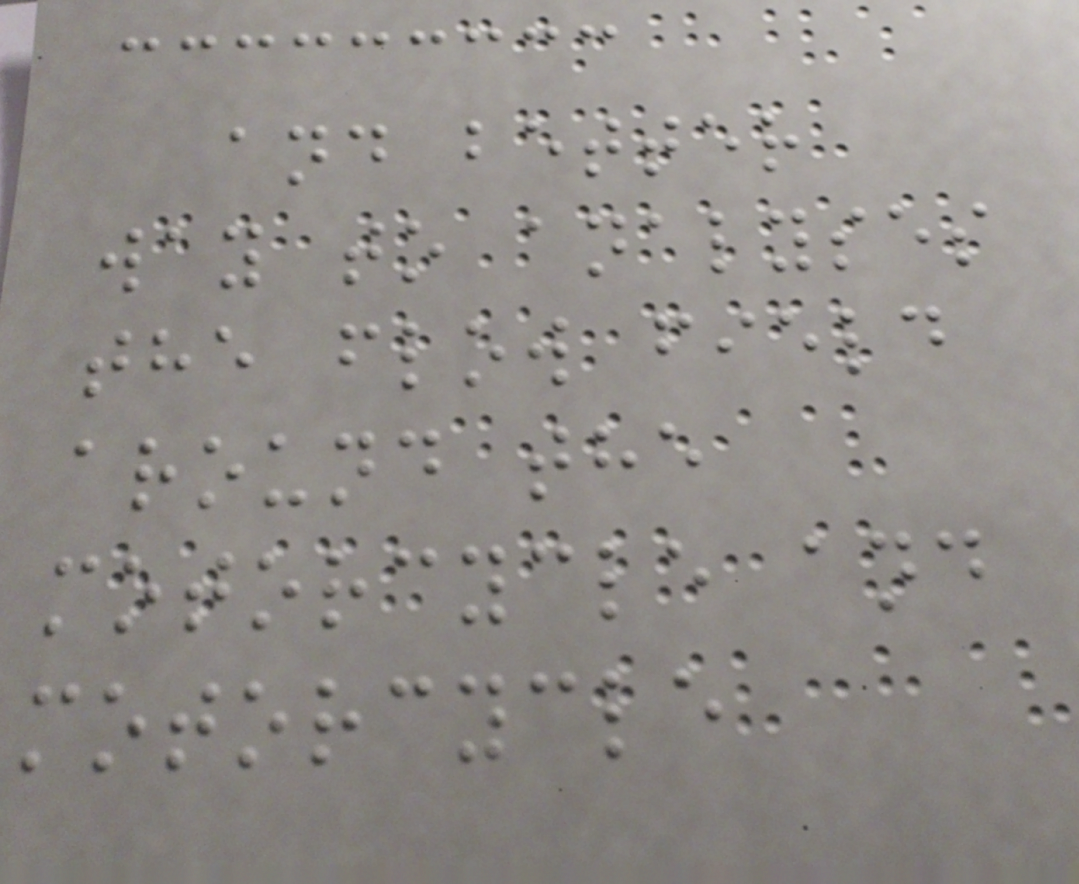and better
way to analyses
the flow field
around the
motorcycle and
motorcycle
